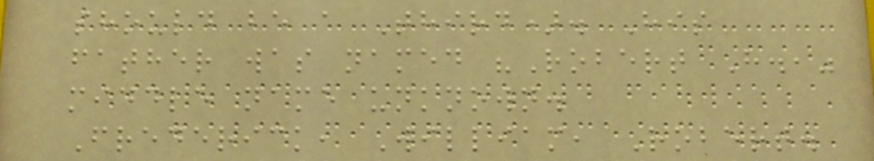should be a Third). His
father was named "Robert H.,"
middle name unknown.
Frederick, William, Robert.
